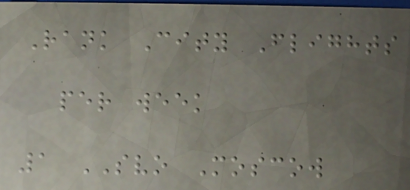Rank City Flights
per week
1 SVO Moscow
